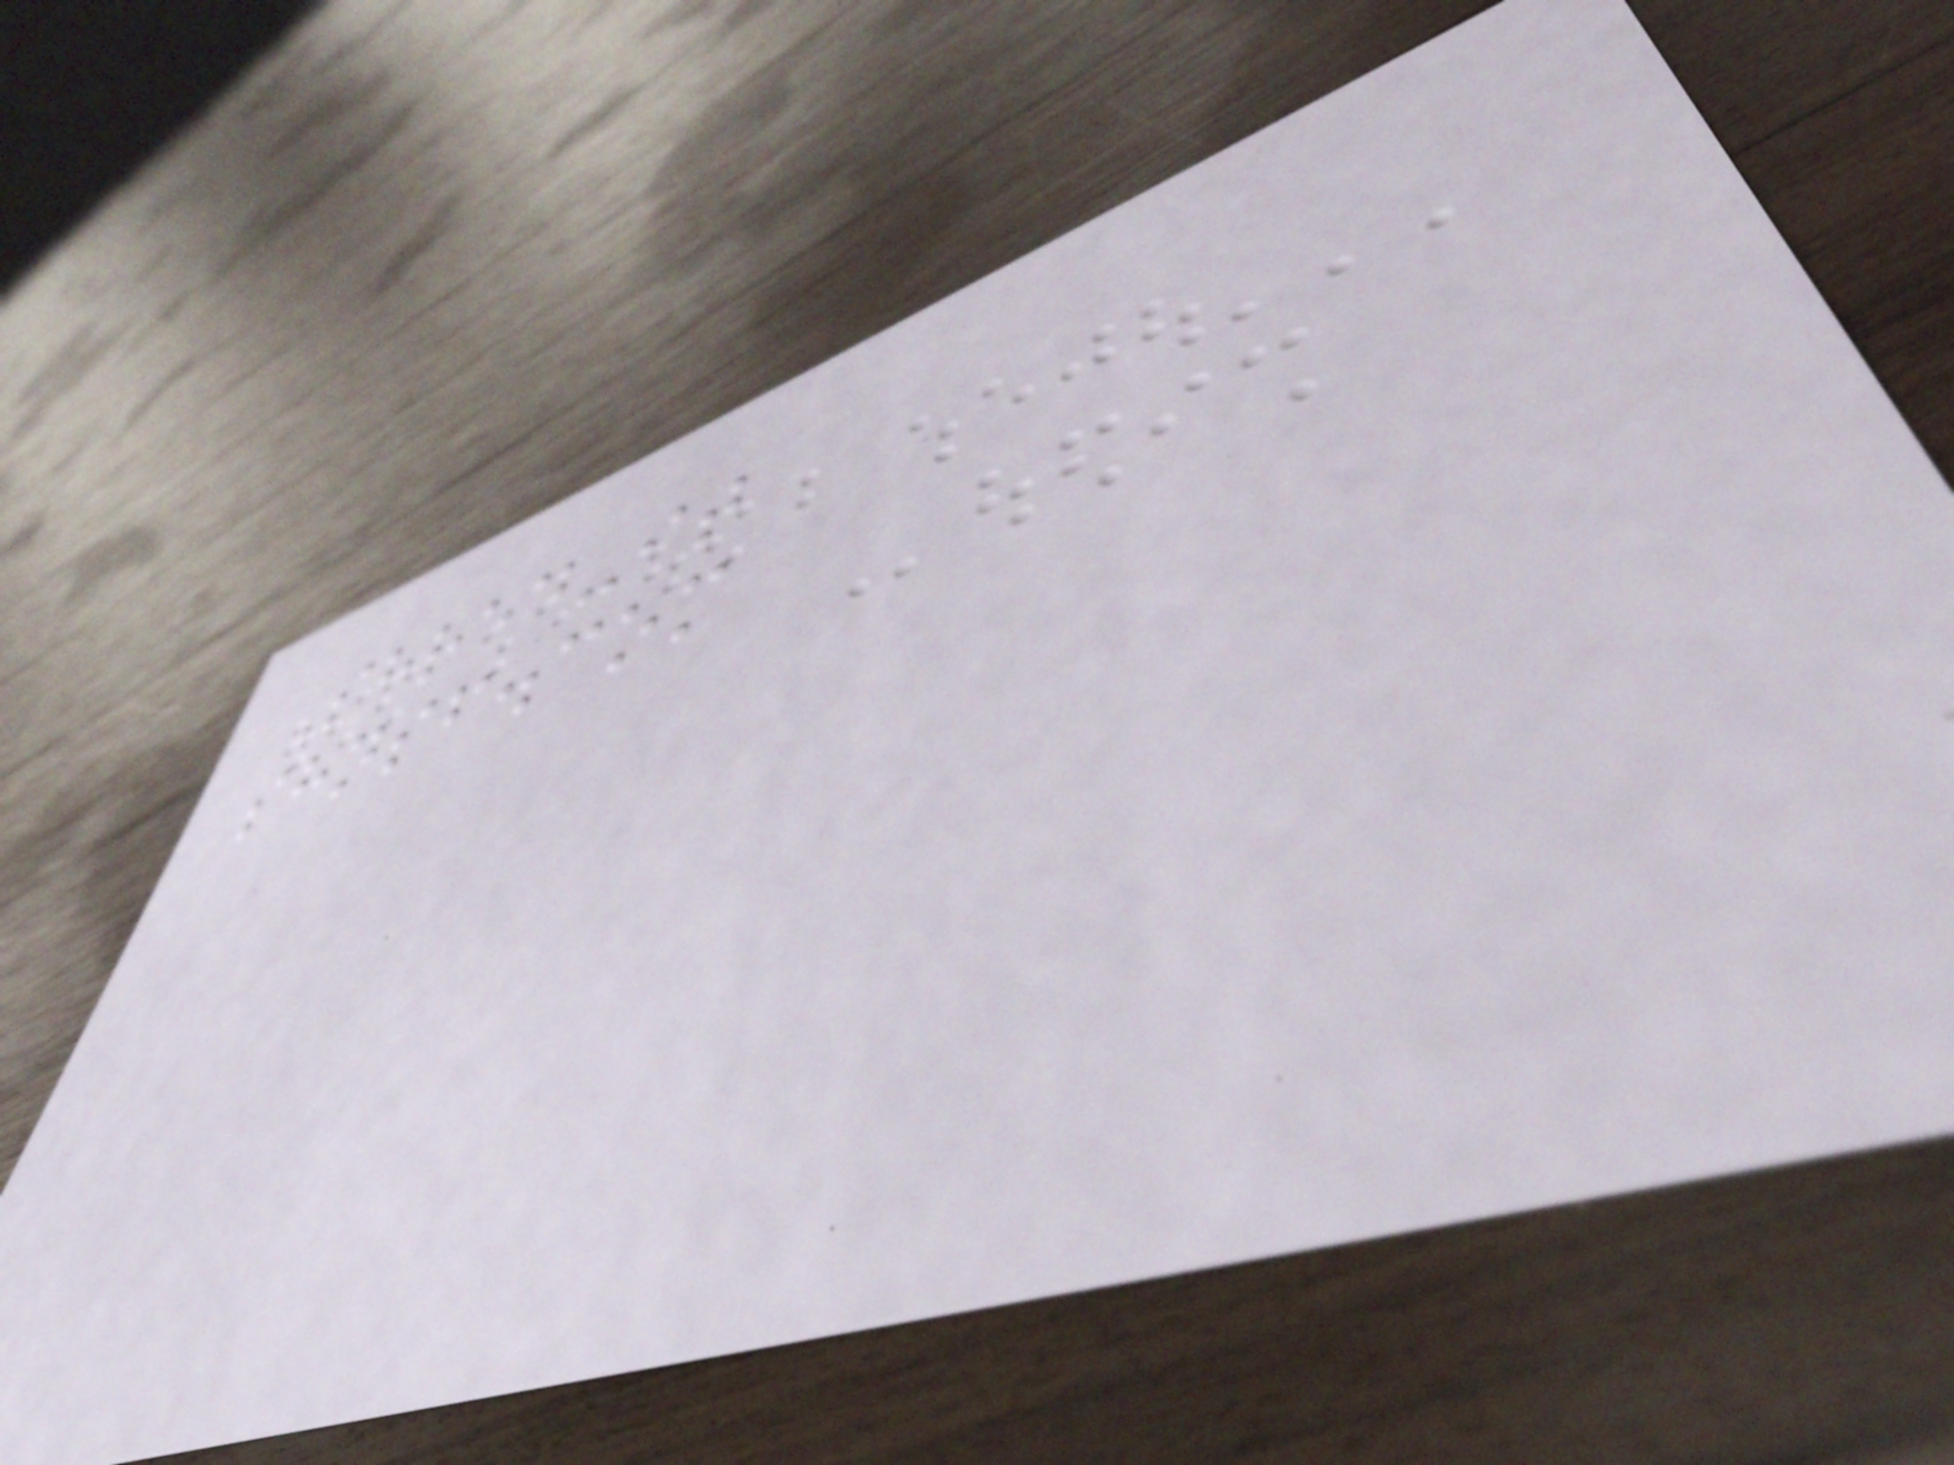Shred-it
shnsf.com
